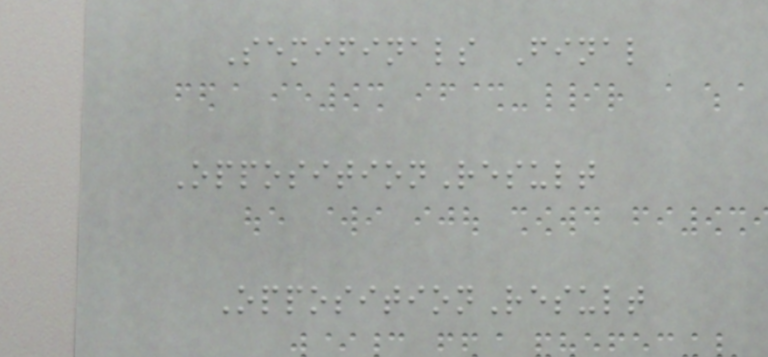Semifinals Final
OppositionResult
OppositionResult
